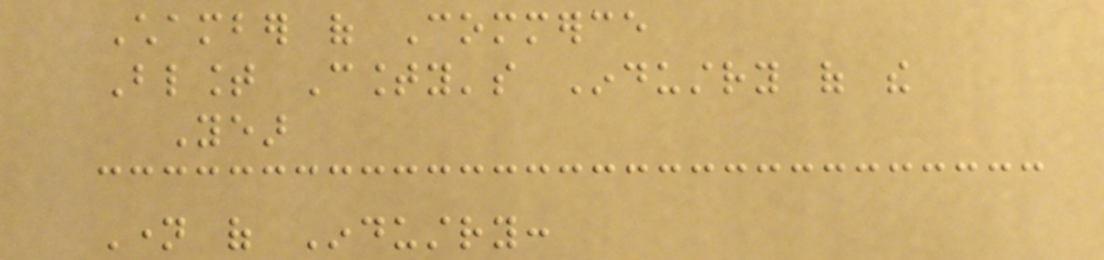Chamber of Commerce
Blount County's Industry of the
Year
Name of Industry:
